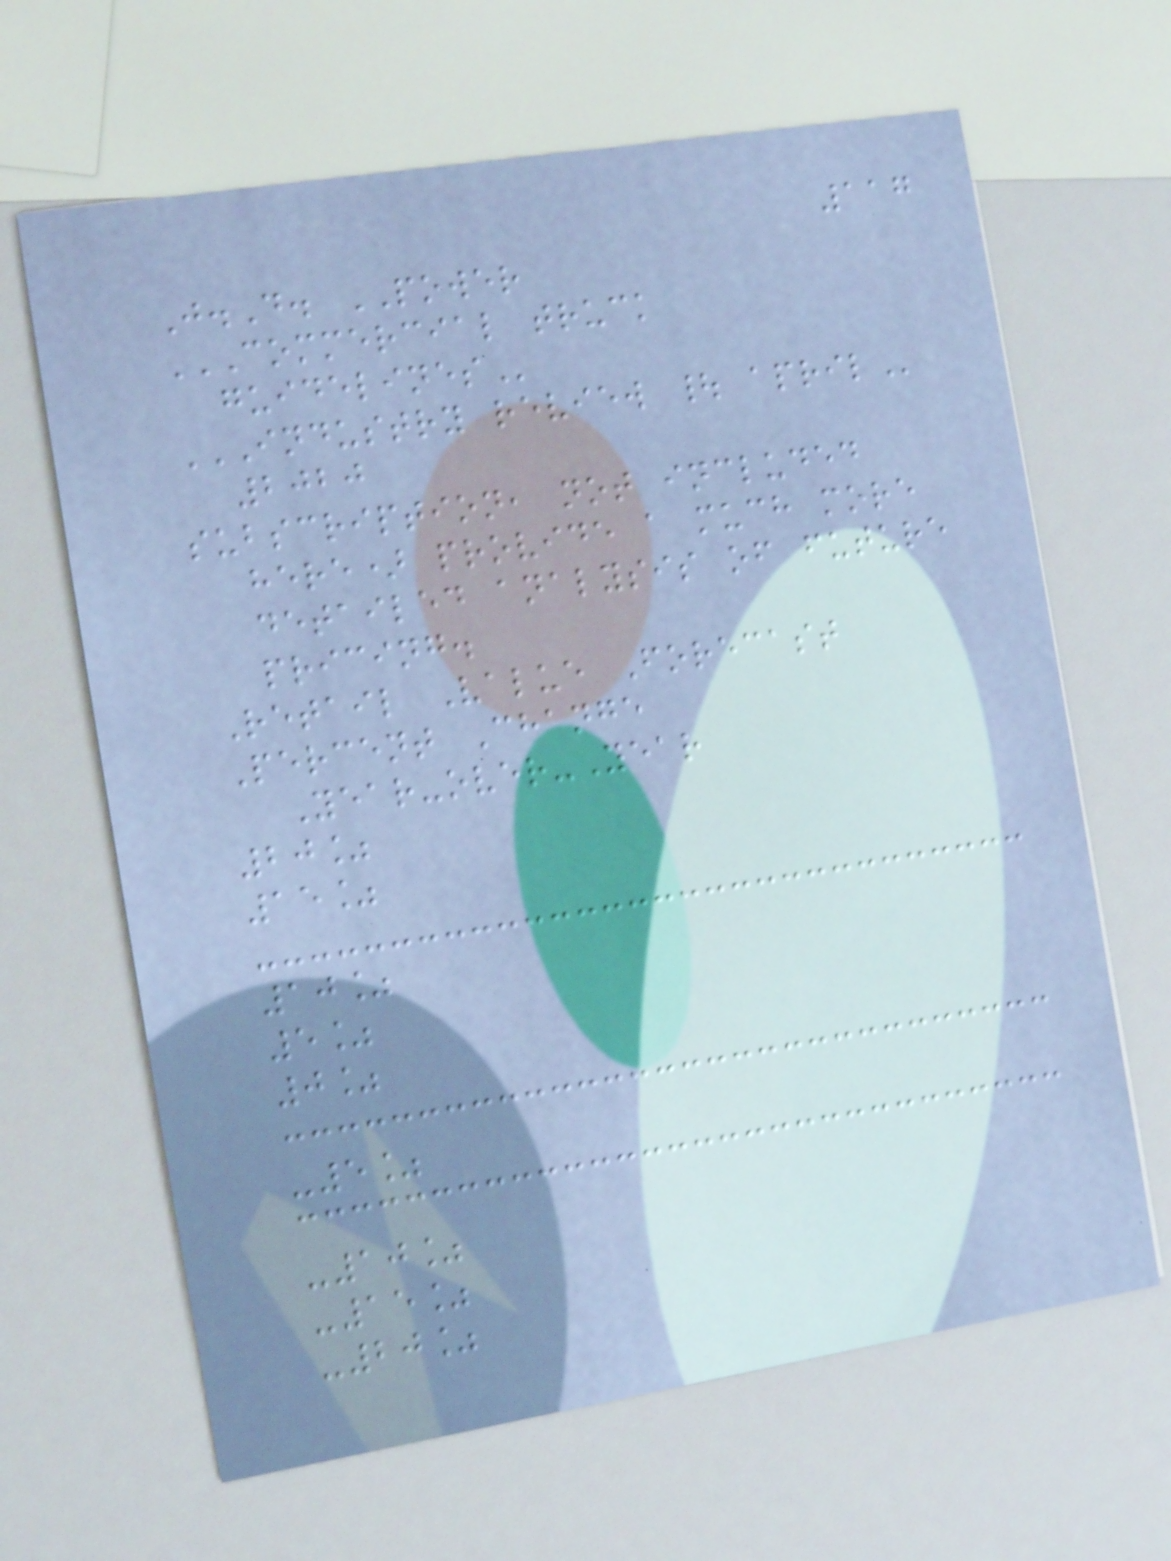117
J.D. POWER
COMMERCIAL TRUCK
GUIDELINES
INDUSTRY REVIEW | APRIL
2020
subscription, not included
here) provide a much more
detailed analysis of future
pricing.
Retail Value Forecast
Percent Change
Year-over-Year
20%
15%
10%
5%
0%
-5%
-10%
-15%
-20%
